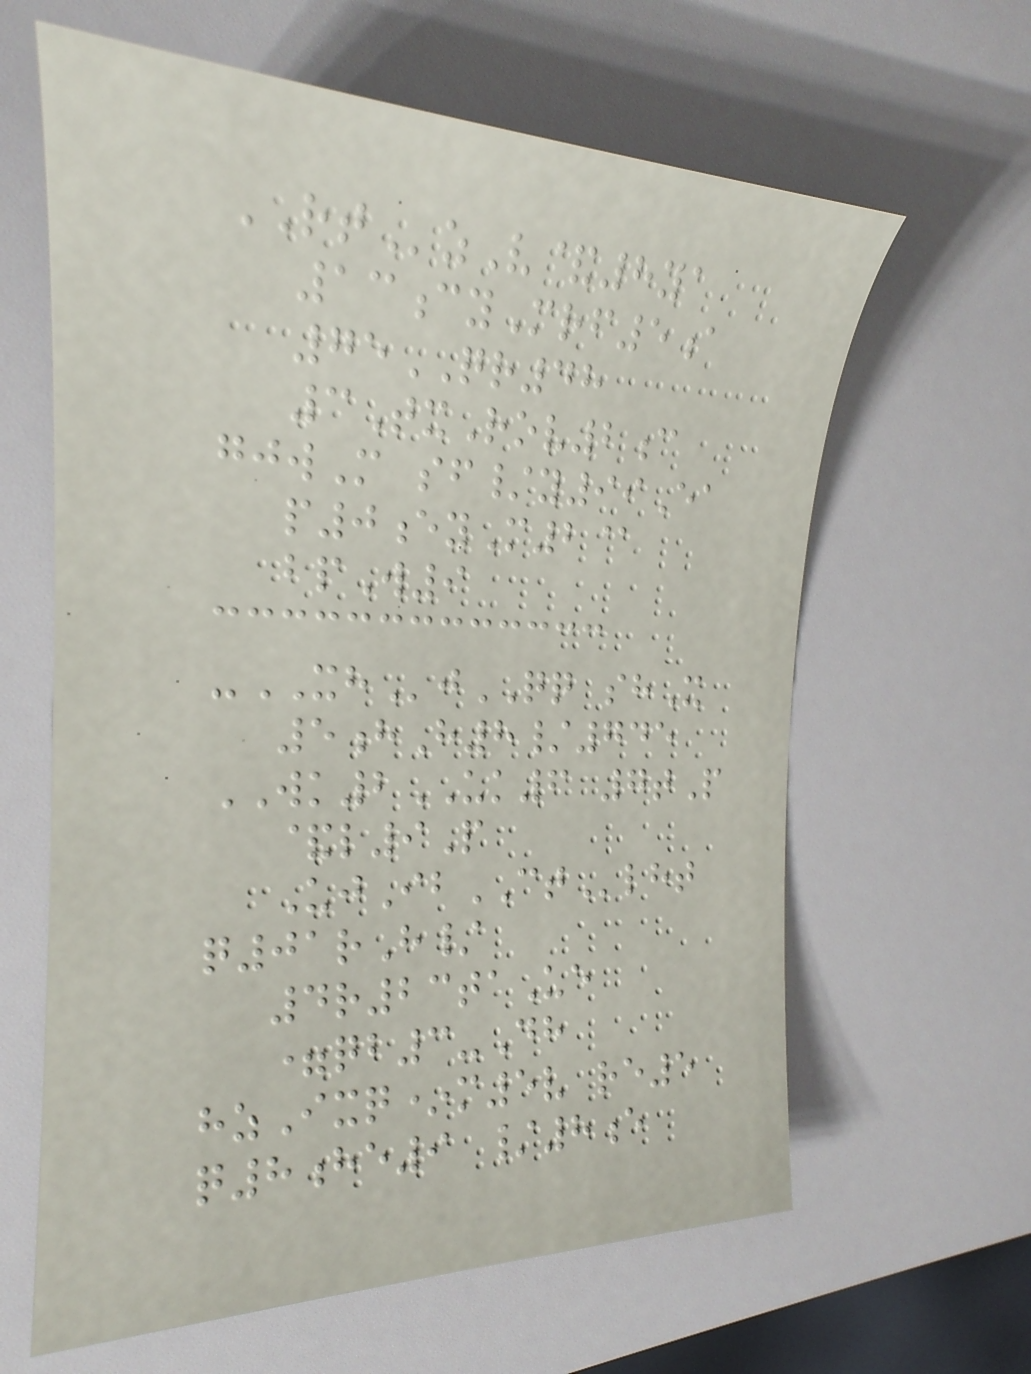RTzV&8ya
13cyMrf5a
75QR48
3TxRov2c
gjwM sf/y99Ea
p0eyM2@
bpW9
-XHjQQ shX
5hH8/745
WK2UK6 7tP
&l9P
UjIbCTlht
q01rH/
4r23taUe
=qb3-Dh
hzIxq*m5v re5
q8he9 /8e
